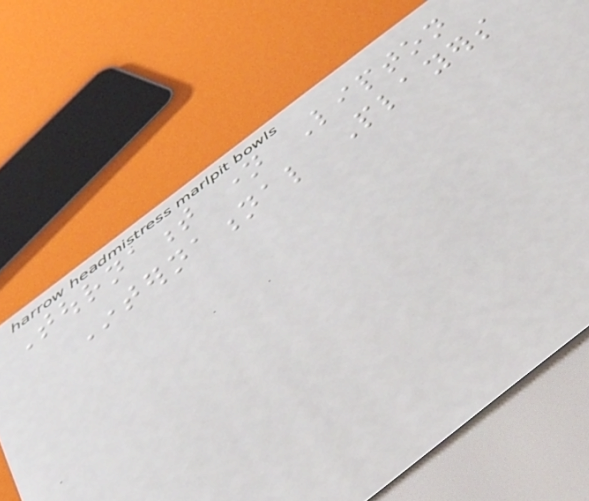Tournament name Lipton
International Players
